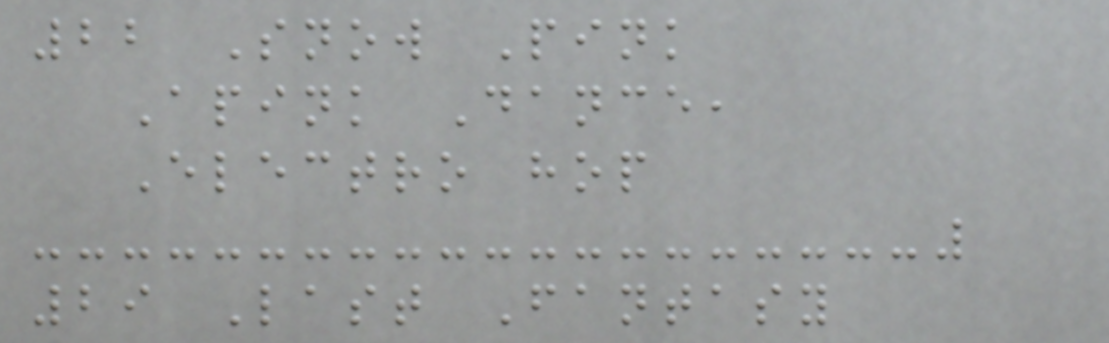22 Snow Pink
Apink Dance,
Electro hop
29 Last Fantasy
